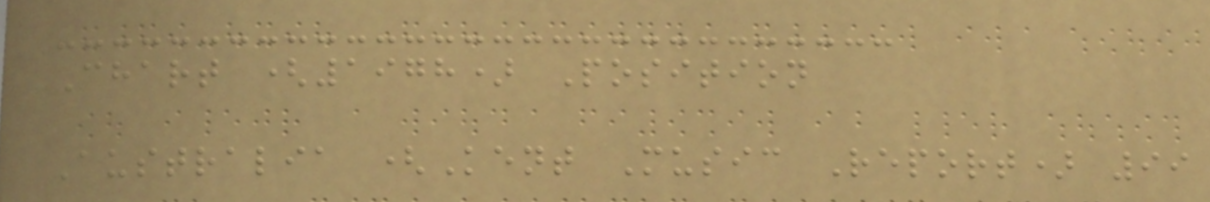Chart (1978) Position
Australia (Kent Music Report) 99
